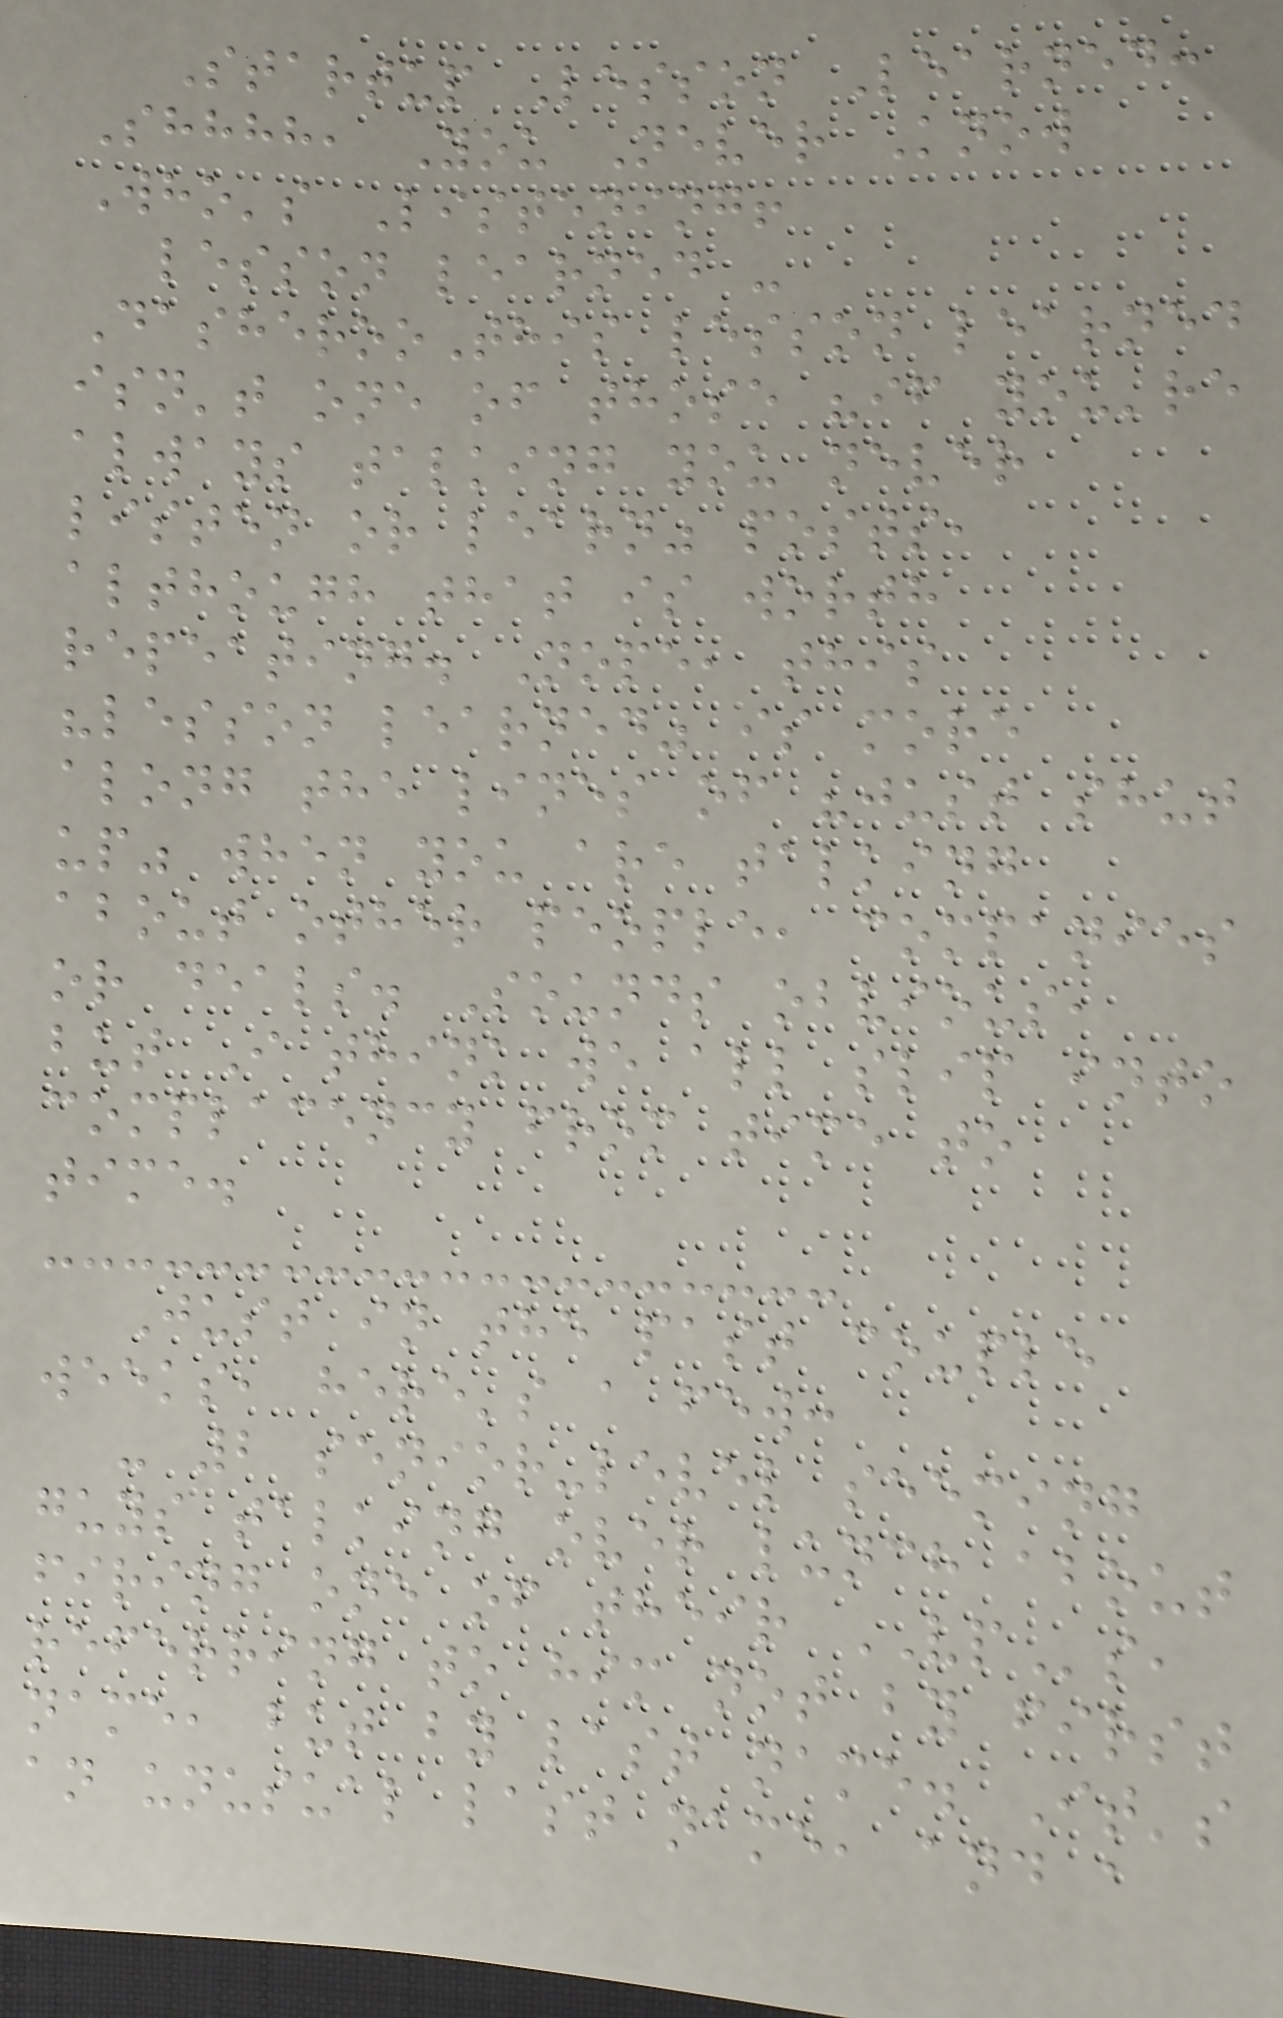Startup Lesson Learned:
Shhhh, You Never Know
Who's Listening!
lesson learned -
DasherooThis lesson learned
isn't one of those "if you're
always talking you never
listen or learn" posts,
although that is worth
repeating. Nope, this
"lesson learned" is more
along the lines of "just shut
up" when you are talking
about other people, companies
or deals. Sounds obvious,
but I think we all slip into
complacency from time to
time.
Just in the past couple
weeks, here's a few:
- 2 senior-level seeming
guys talking over lunch about
firing one of their VPs,
referring to him not by first
name, but by last name. It's
an unusual last name, and a
